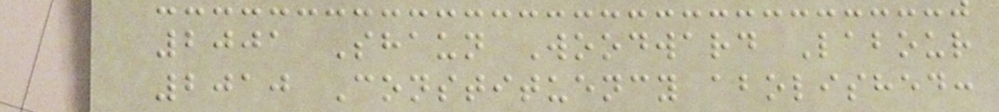2001 Shaun Woodward Labour
2010 Constituency abolished:
